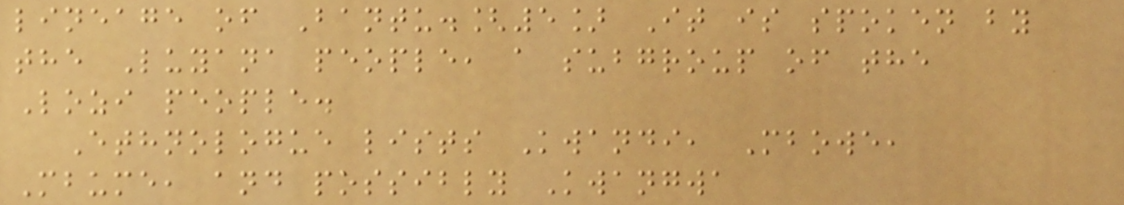lineage of Bantu.[5] It is spoken by
the Luyana people, a subgroup of the
Lozi people.
Ethnologue lists Kwandi, Mbowe,
Mbume, and possibly Kwangwa
